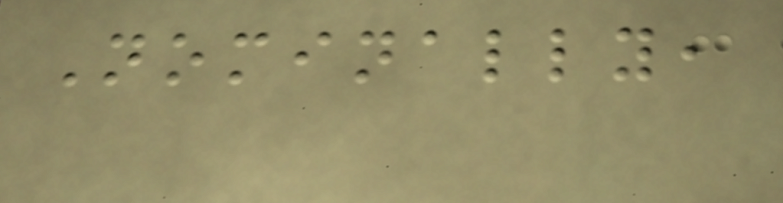Nominally,
